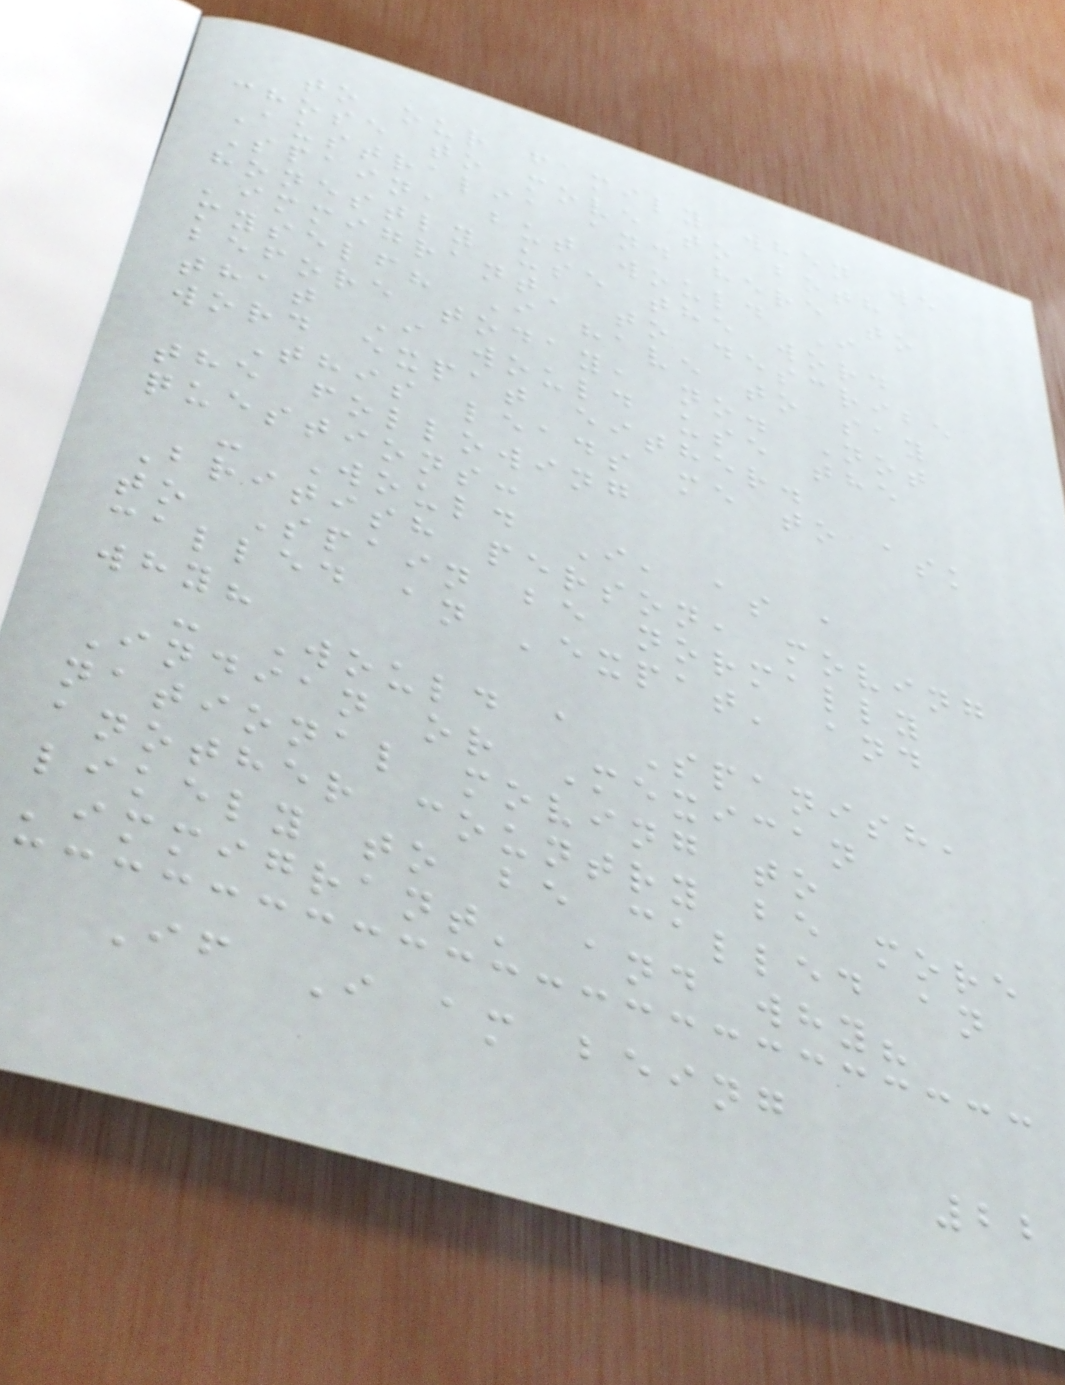to our family when we
chose to move to both
Australia and here to
Spain, but would I
honestly use the word
'immigrant' to describe
myself? I have to say
before today, no. Not
that I would use the
word expat either.
This leads me to ask
the following
questions:
- Would I, as a
British person, moving
to Spain be normally
called an 'expat' and
why?
- Would a Spanish,
Indian or Mexican
national moving to
another country be more
likely to be called an
'immigrant' and why?
If I am being
22
